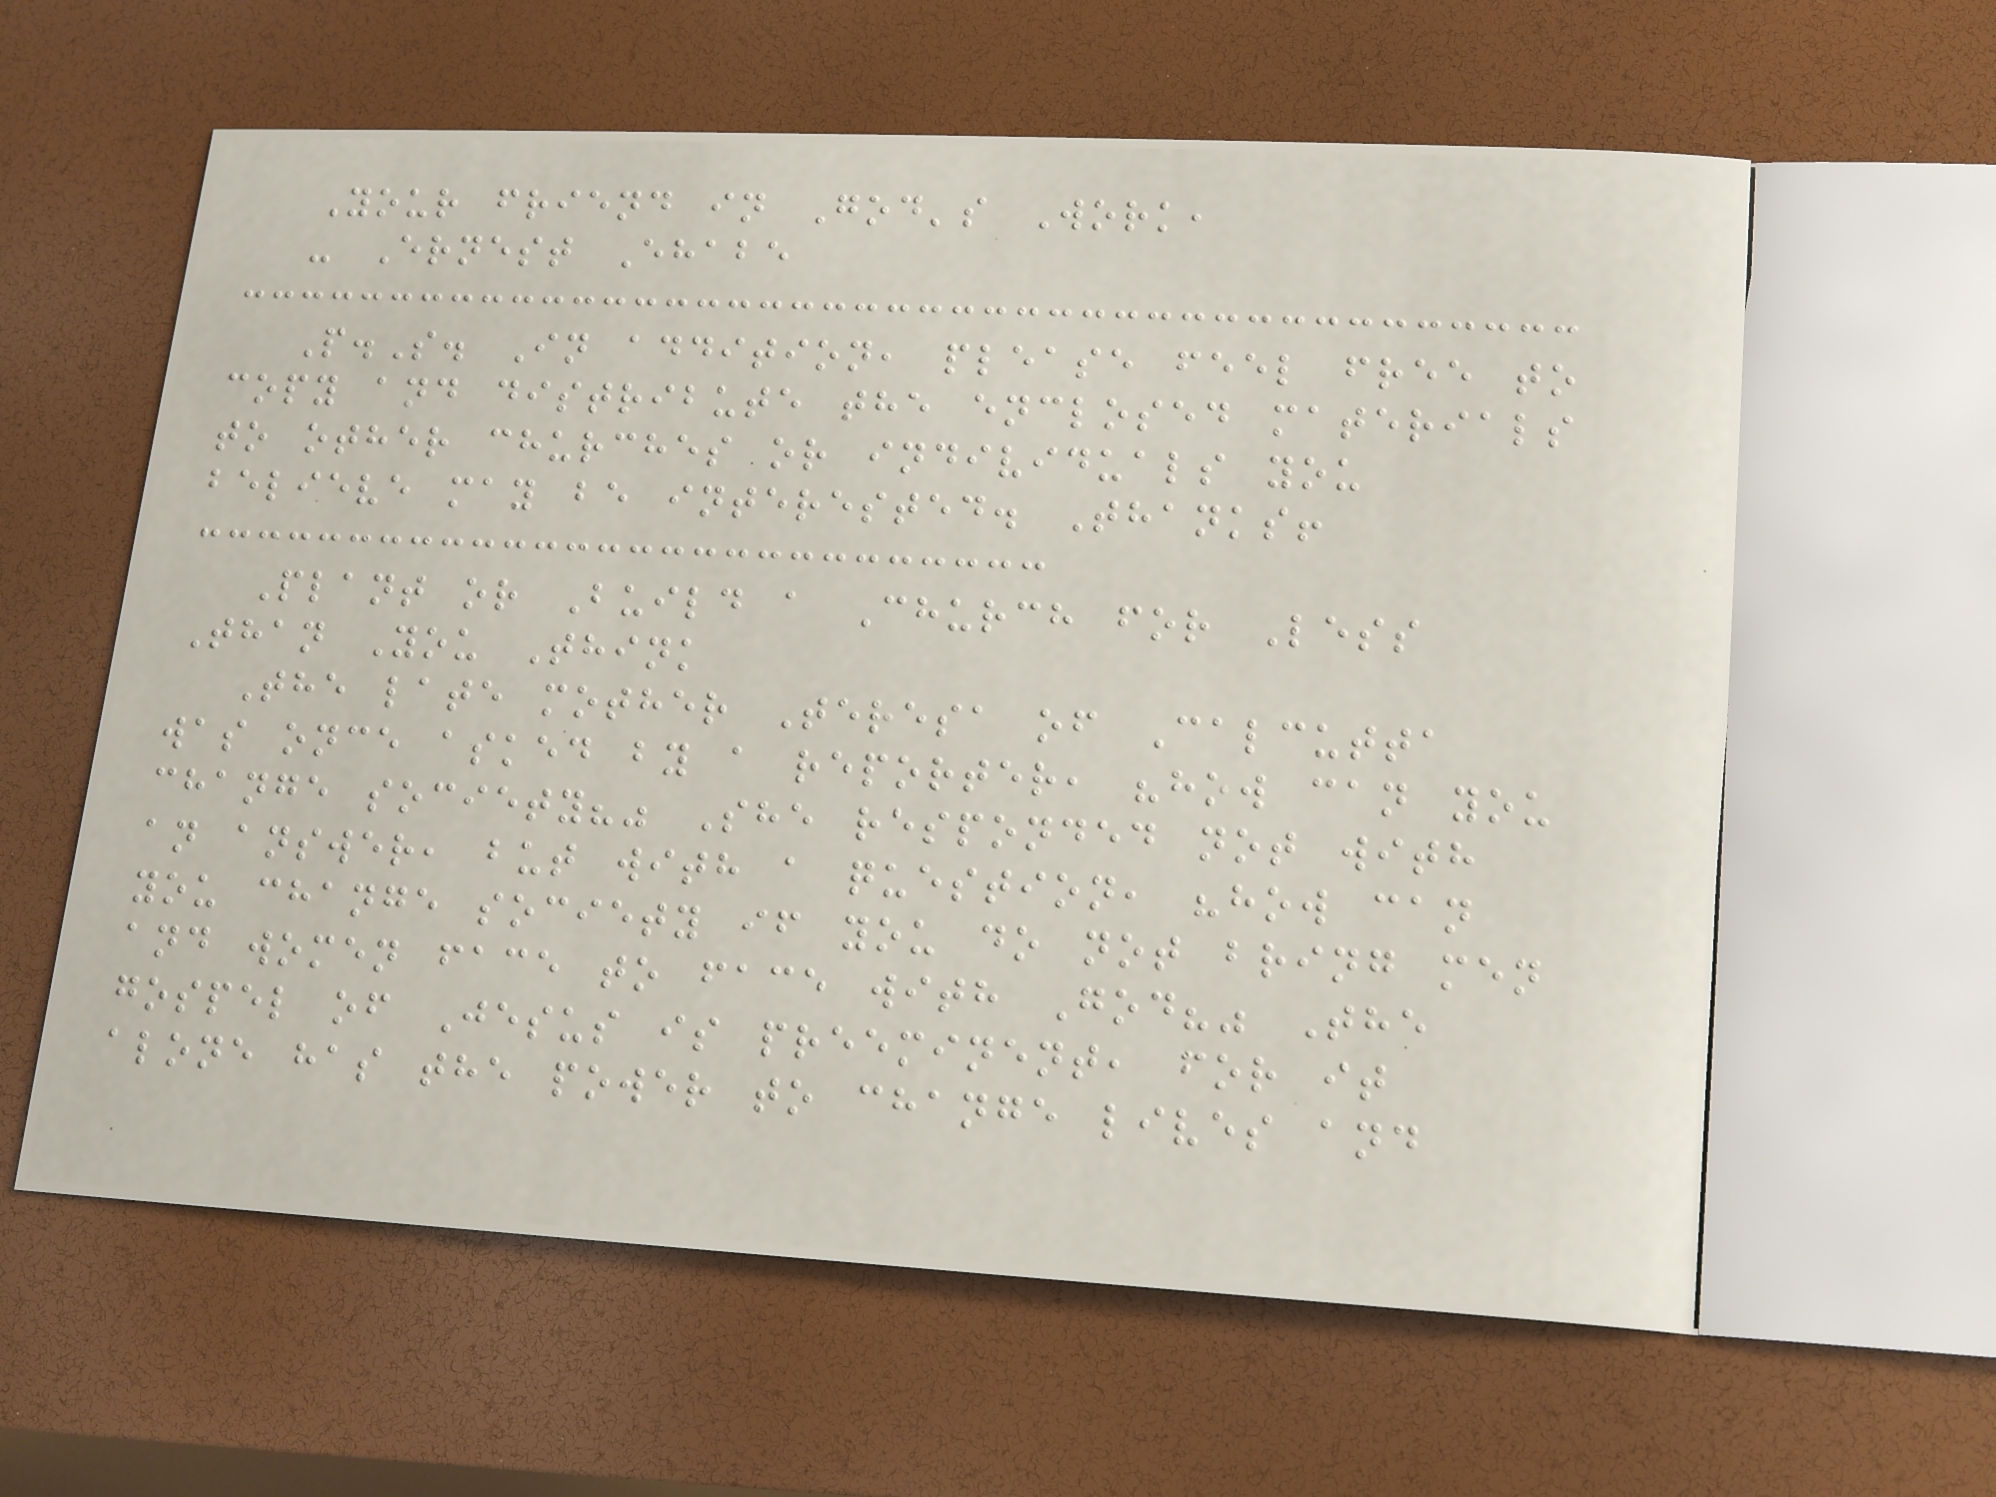Your friend in God's Work,
- Ernest Ehabe
P.S. In addition, please feel free to
copy and distribute the enclosed materials
to other churches or individuals you
believe may be interested. Thanks!
Plant or Build a Church for Less
Than You Think
The late mother Teresa of Calcutta
was once asked by a reporter, "how can you
change society?" She responded not with
an answer, but with a question, "how can
you change society if you do not bring men
and women face to face with God?" The
gospel of Jesus is preeminent, for it
alone has the power to change lives and
